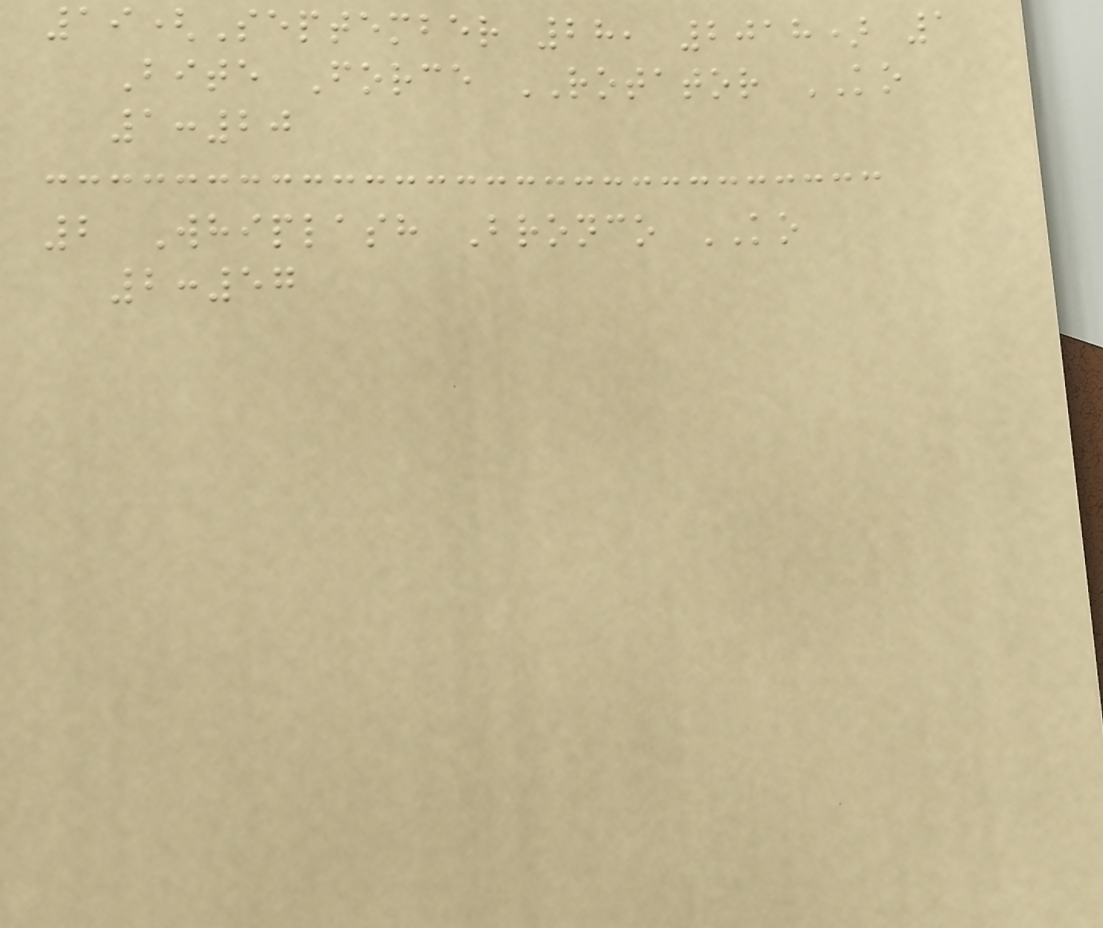19(September 28, 2018) 1
Bite Force ROTATOR KO
1:20
2 Whiplash Bronco KO
2:57
